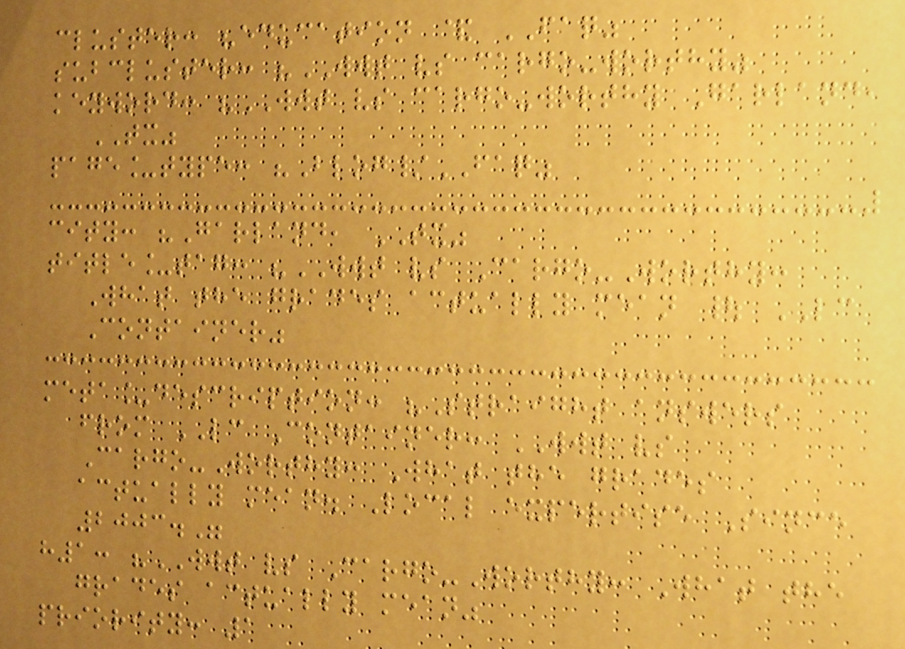cluster: "education & FAQ"
subcluster: "WWT vs cargo-worthy"
keyword: "WWT vs cargo-worthy Garland,
TX"
page_type: "Blog/FAQ"
city: "Garland, TX"
title_tag: "WWT vs Cargo-Worthy:
What the grades actually mean | LC
Container"
meta_description: "Straight answers
from LC Container: WWT vs
Cargo-Worthy: What the grades
actually mean. Local expertise Since
2003."
h1: "WWT vs Cargo-Worthy: What the
grades actually mean"
priority: 1
